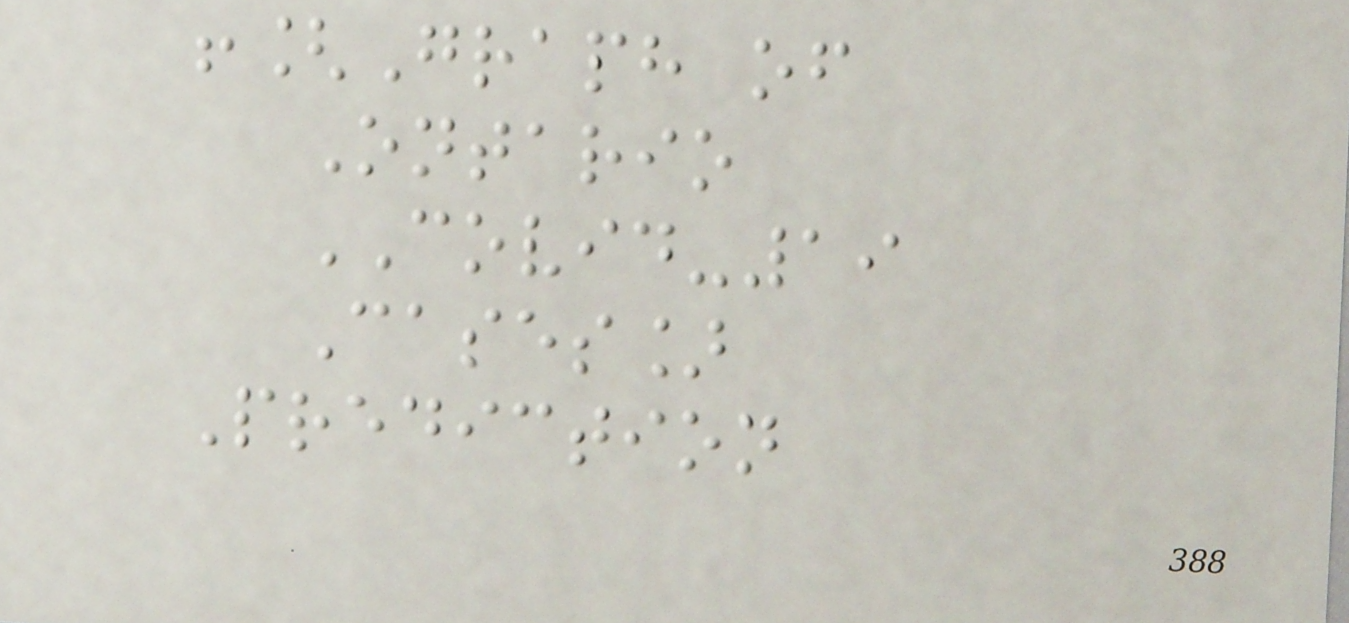![Graph of
Ontario
COVID-19
Cases]
Prediction
